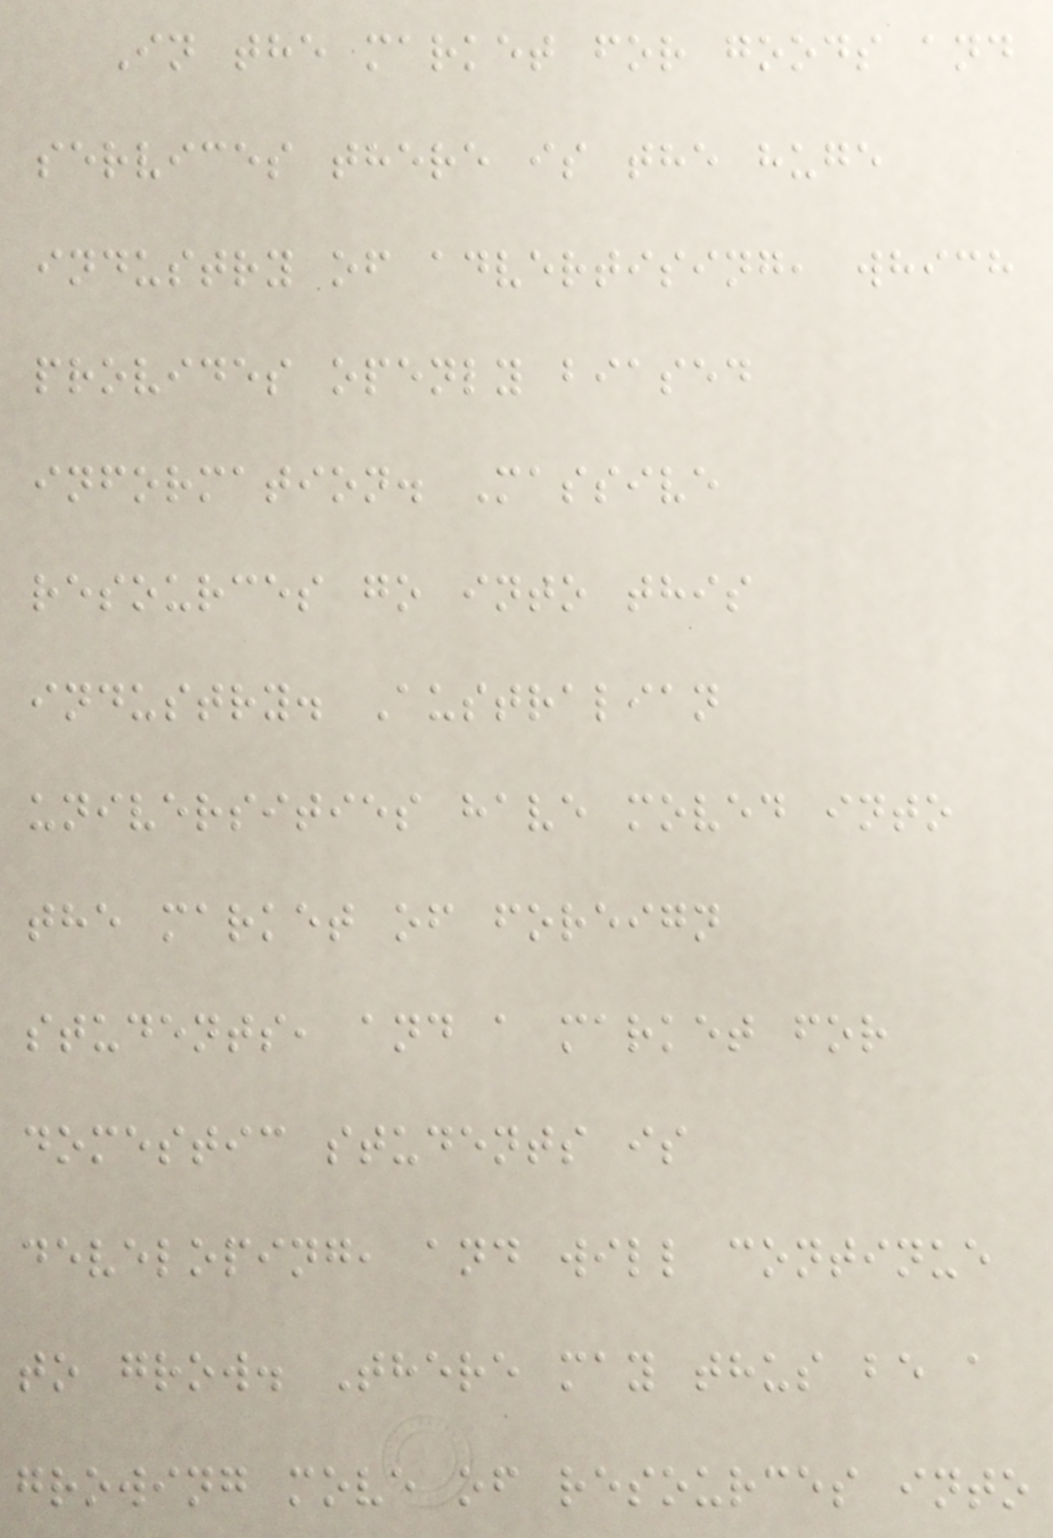In the market for goods and
services there is the huge
industry of advertising, which
provides openly biased
information. Massive
resources go into this
industry. Australian
universities have moved into
the market of foreign
students, and a market for
domestic students is
developing, and will continue
to grow. There may thus be a
growing move of resources into
